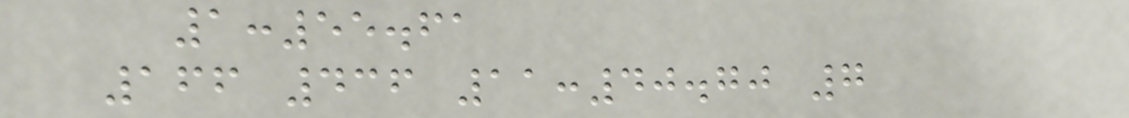1:55.61
166 436 11:40.70 7
